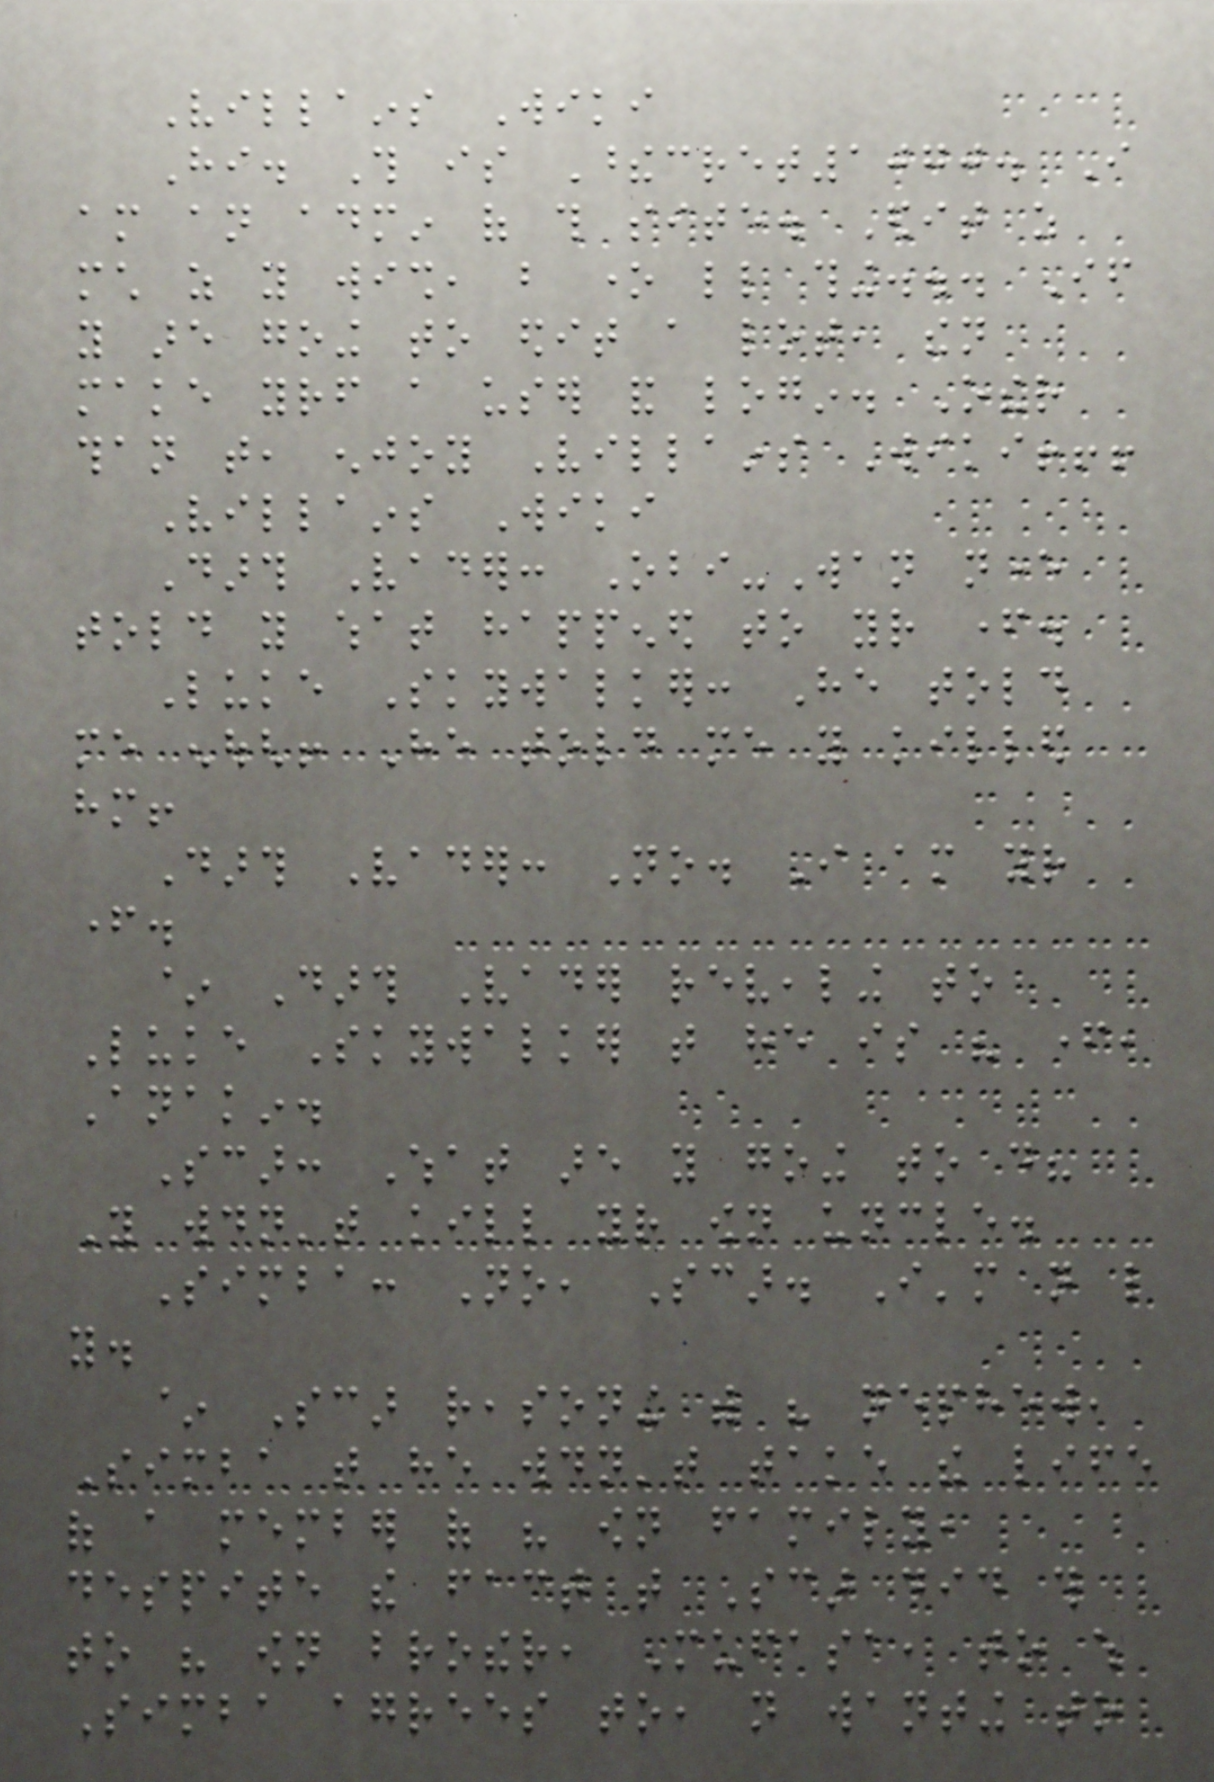Villains Wiki
Hi. This is Thesecret1070. I
am an admin of this site. Edit as
much as you wish, but one little thing... If
you are going to edit a lot, then
make yourself a user and login. Other
than that, enjoy Villains Wiki!!!
Villains Wiki
Darth Vader: Obi-Wan never
told you what happened to your father.
Luke Skywalker: He told
me enough! He told me you killed
him!
Darth Vader: No. I am your
father.
~ Darth Vader revealing to
Luke Skywalker that he is his father,
Anakin.
Scar: What are you going to do?
You wouldn't kill your own uncle.
Simba: No, Scar. I'm not like
you.
~ Scar reasoning with his nephew,
Simba that he wouldn't take the life
of a member of his own family,
despite the fact that Scar did this
to his own brother, Mufasa, to which
Simba agrees to, not wanting to
